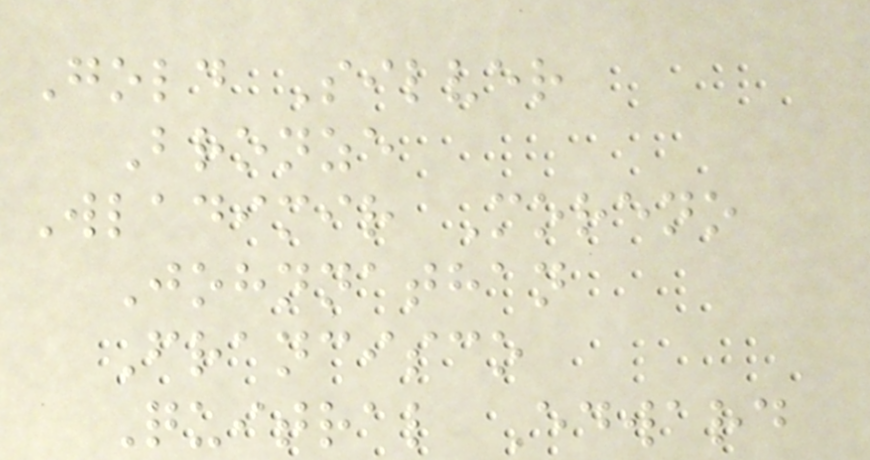Gold Silver
Bronze
Wladimir Moreno
Johnnathan
Francisco
Quitral Edward
